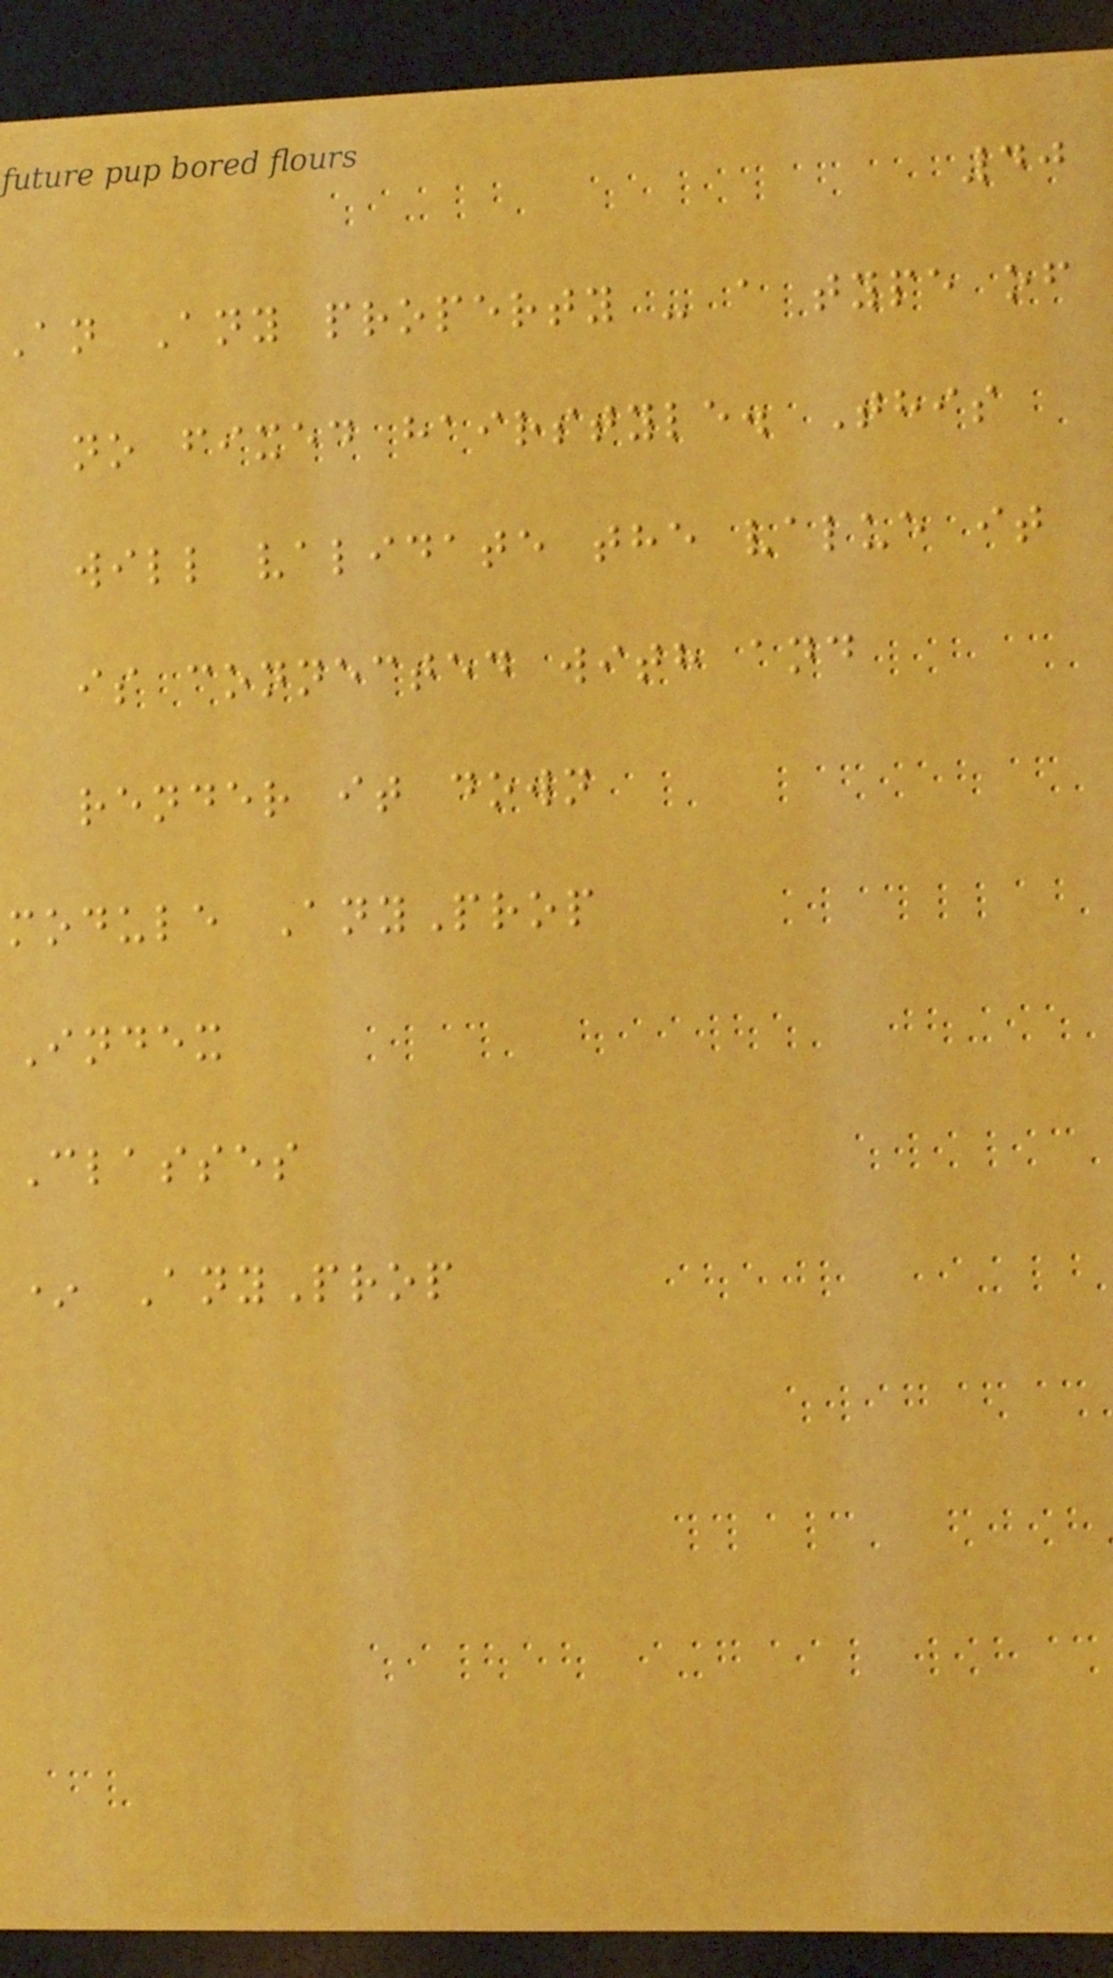40
an Any property - a type of
no fixed hairstyle. This
will validate the value it
is connected with and
render it down
module AnyProp
Index
Classes
* AnyProp
